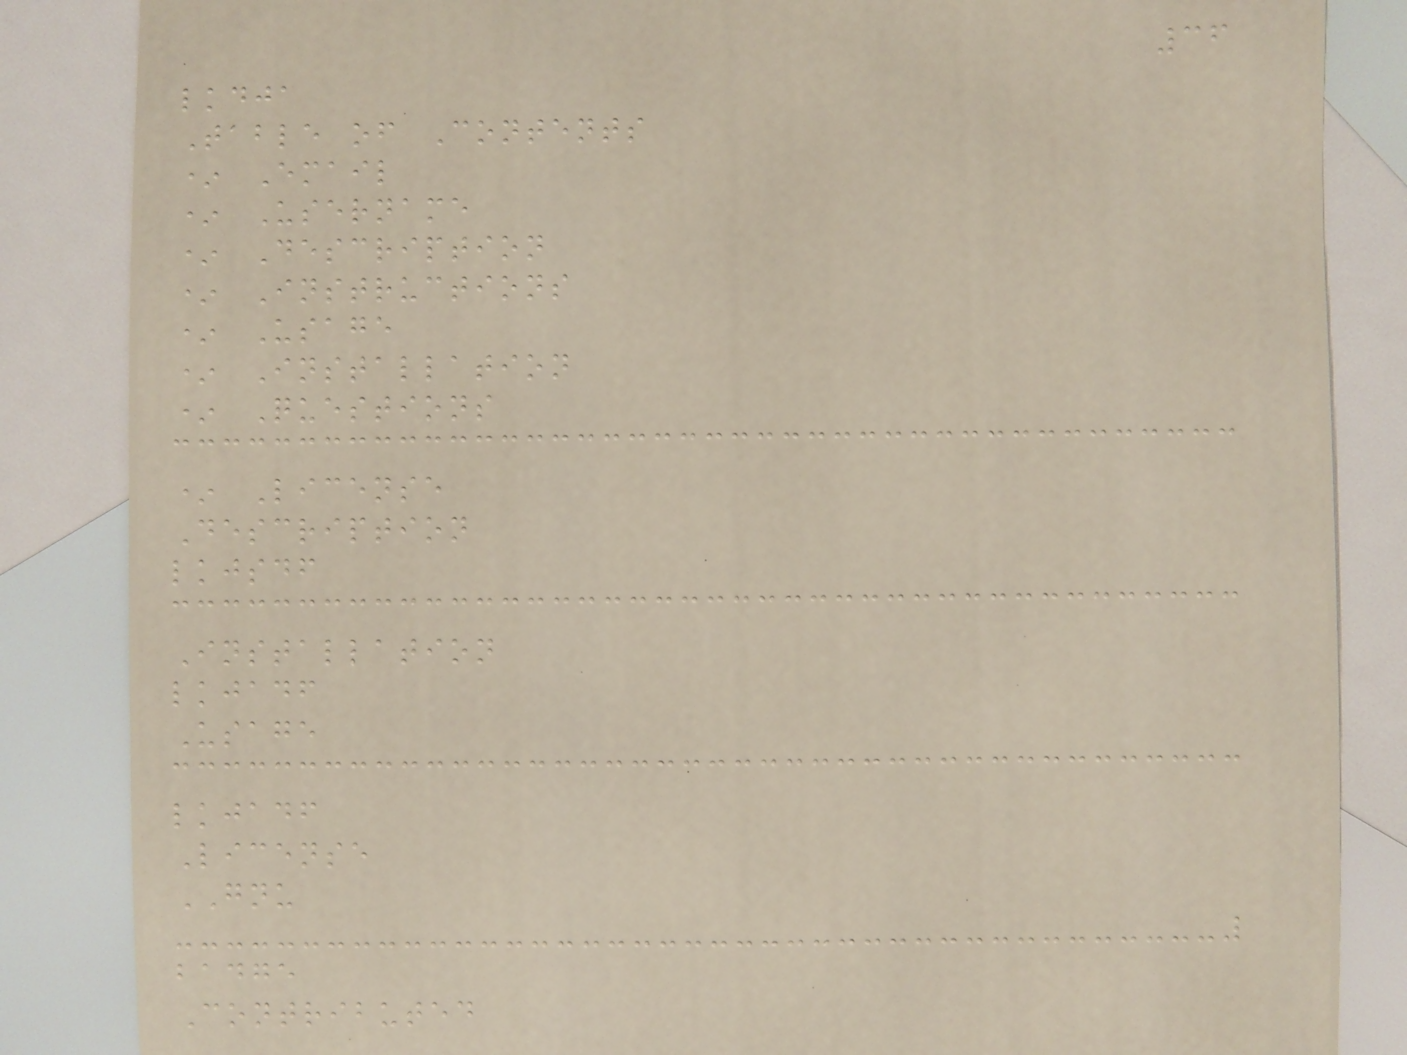36
lkdja
Table of Contents
* Email
* Username
* Description
* Instructions
* Usage
* Installation
* Questions
* License
Description
lkjsdf
Installation
lkjadf
Usage
lkjadf
License
GNU
badge
Contributed
